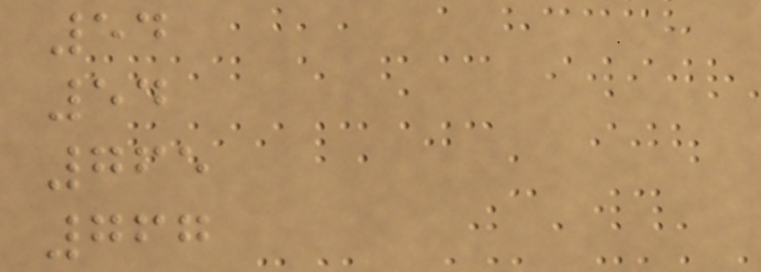54
54
765
767
